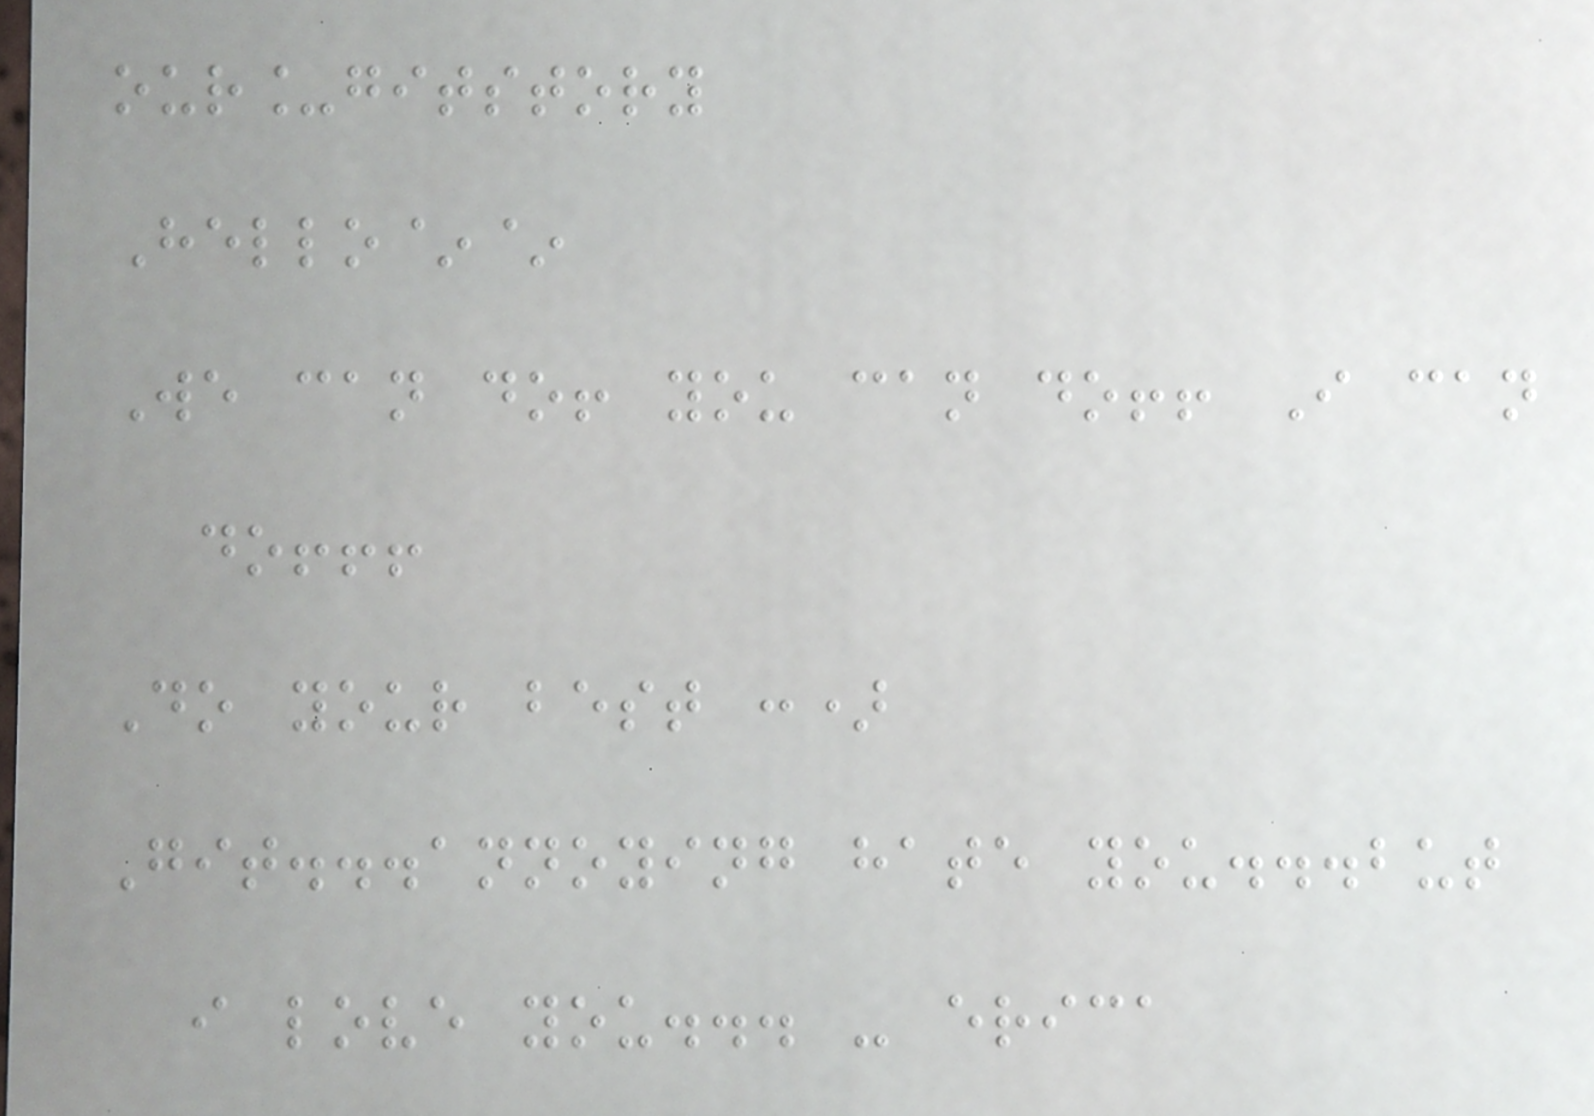our_gitstory
Hello~~
We can do! you can do!! I can
do!!!
Do your best :)
Git...annoying hate you...but
i love you... - erica
